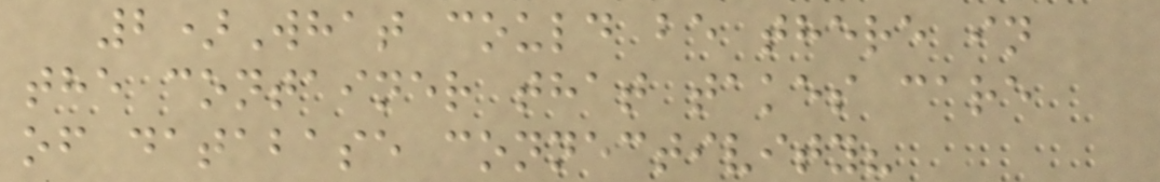2)What could be there in
the container that takes care
of database connectivity?
